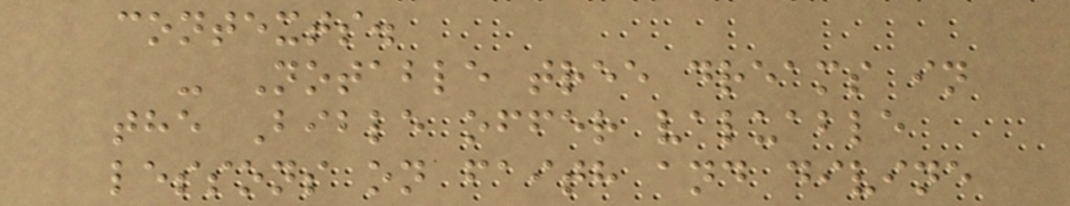contexts.
- Notable tree dreams in
the Bible offer valuable
lessons on faith and divine
